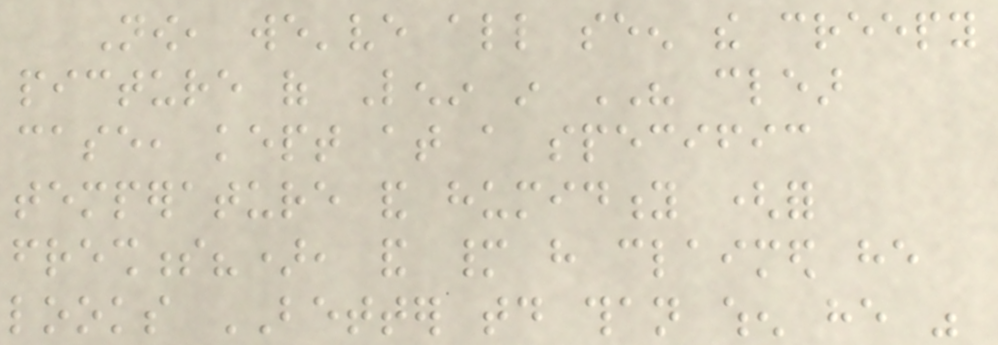Now, we've all seen the creepy
picture of Lenin in HIS clear
case, kept at a specific
temperature and humidity (for
freshness?), and many have claimed he
looks BETTER today than when he was
